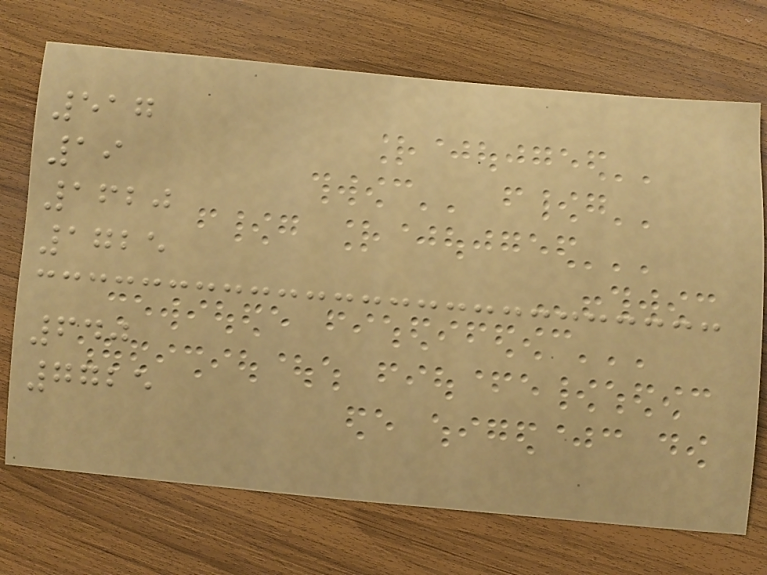517
19
1620
1725
640
7725
